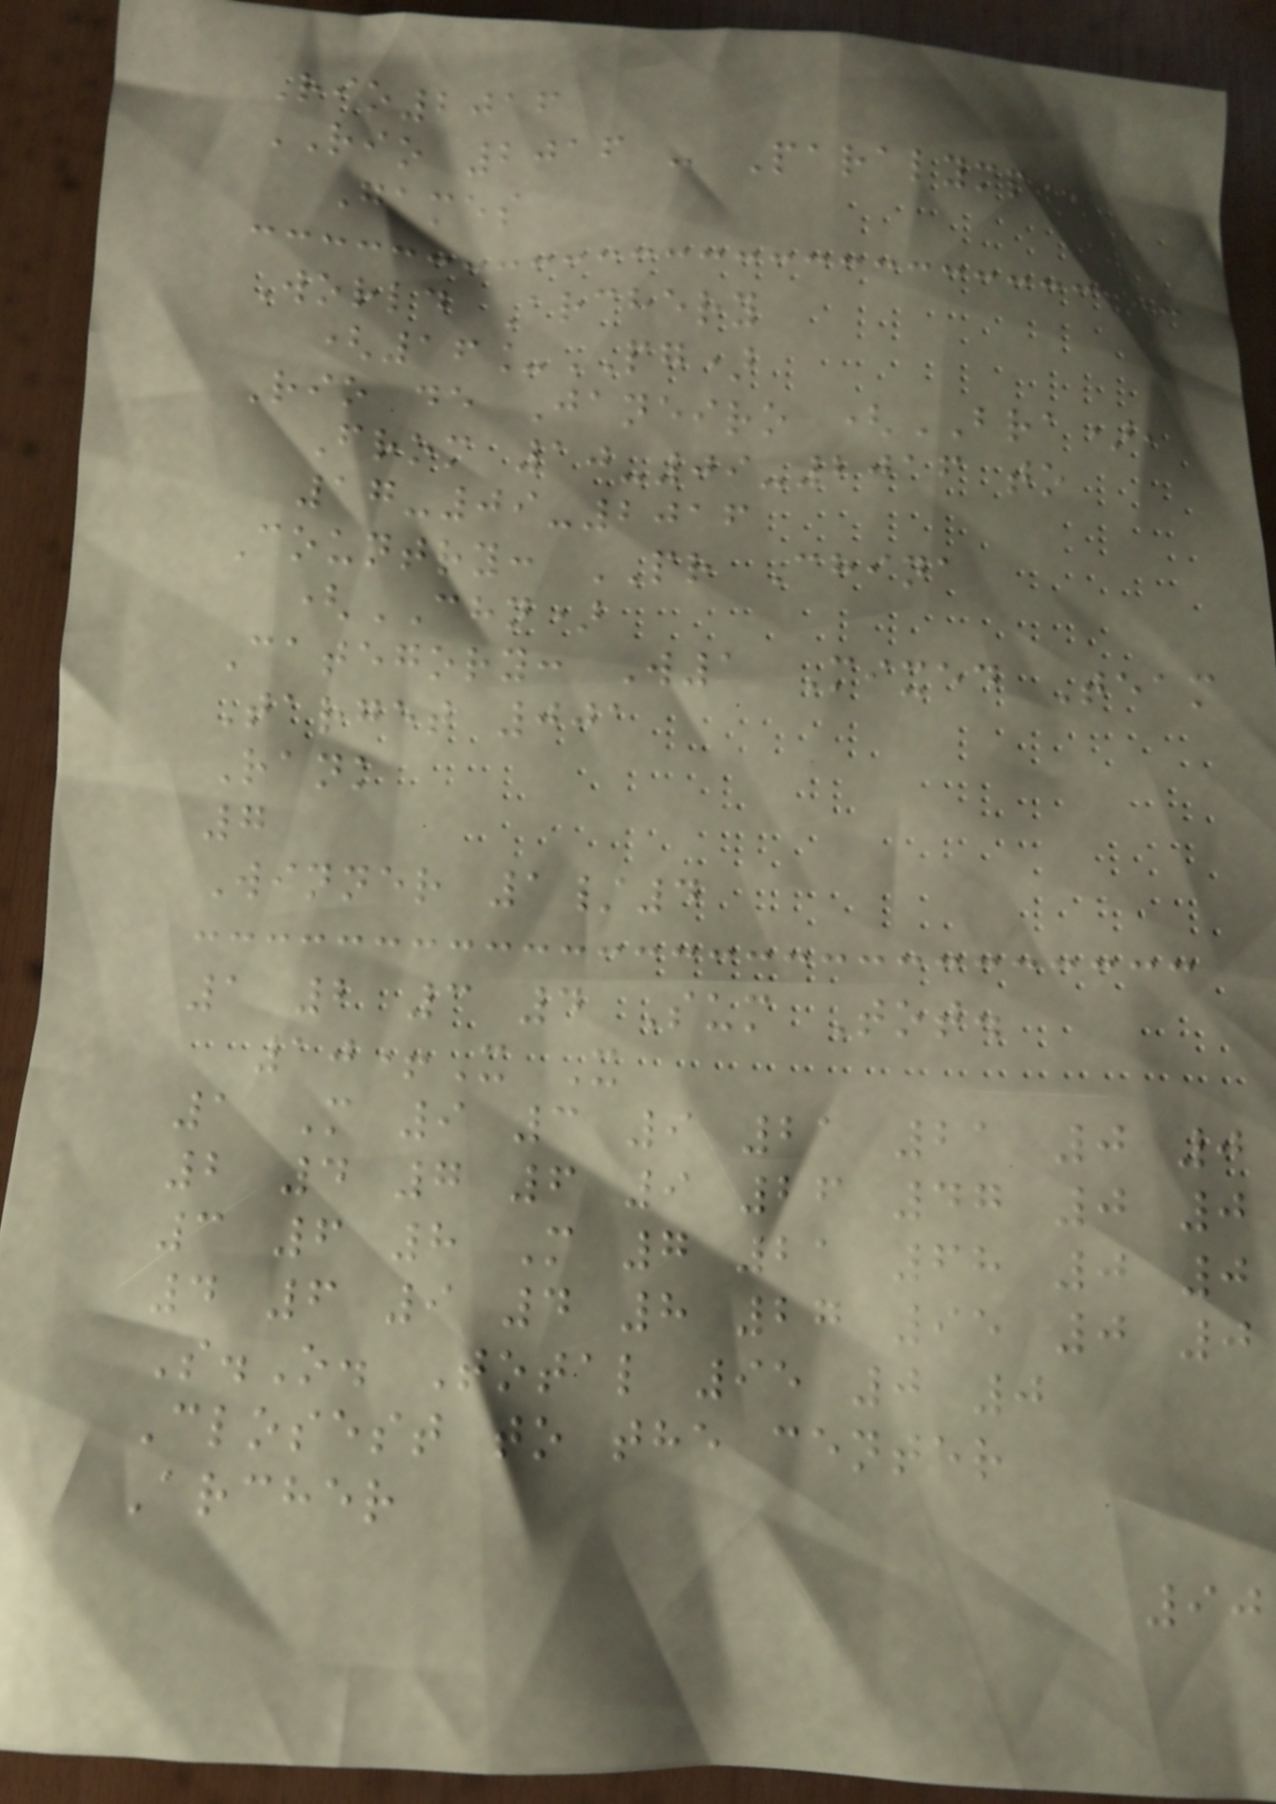Rio2016
RIO 2016 - Paralympic
Games
World Archery
(16_PG)
Rio de Janeiro (BRA),
From 10-09-2016 to
17-09-2016
Country: PR China
(CHN)
Category: W1 Mixed Team
Target 001
Rank
7
Winner 1/4
1 2 3 4 Sum Tot.
10+X X
1 M 9 3 9 21 21 0 0
2 4 7 6 9 26 47 0 0
3 6 8 M 7 21 68 0 0
4 6 9 4 8 27 95 0 0
S.O. Total 95 0 0
Closest to the center
Archer
90
